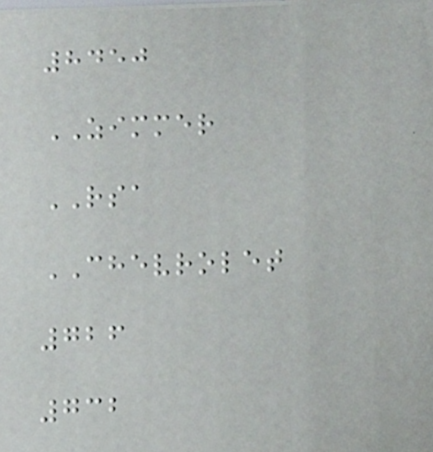8450
ZIMMER
RSA
CHEVROLET
726
732
